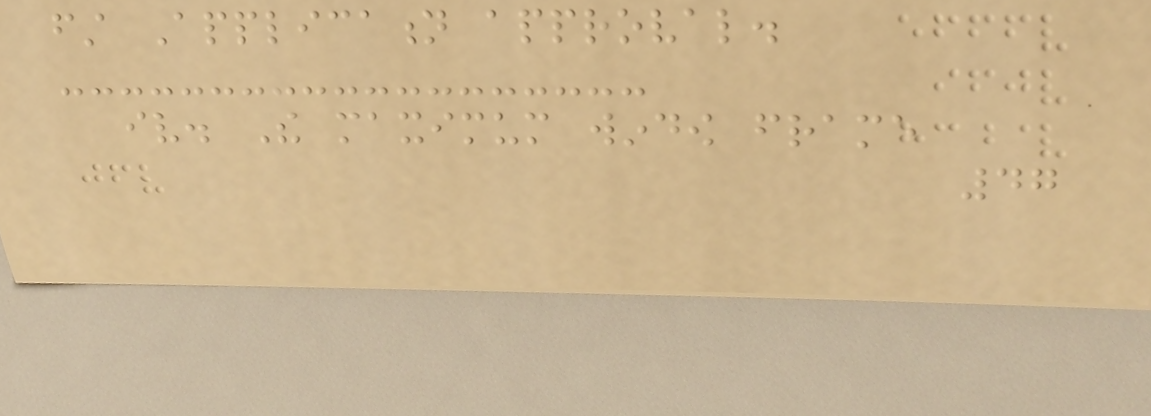first Application approval.
iv. The maximum window frame
47
